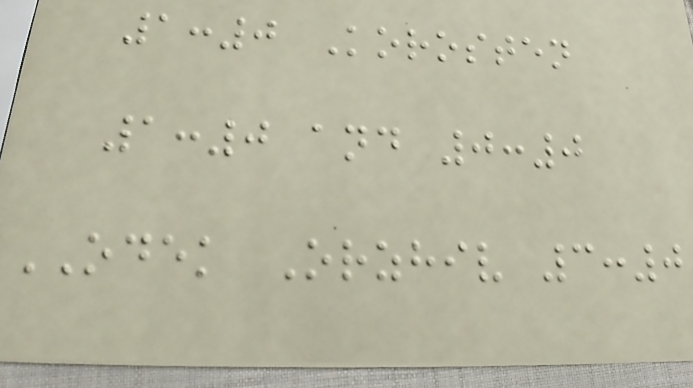1:0 Korosten
1:0 and 0:0
ODEK Orzhiv 3:0
